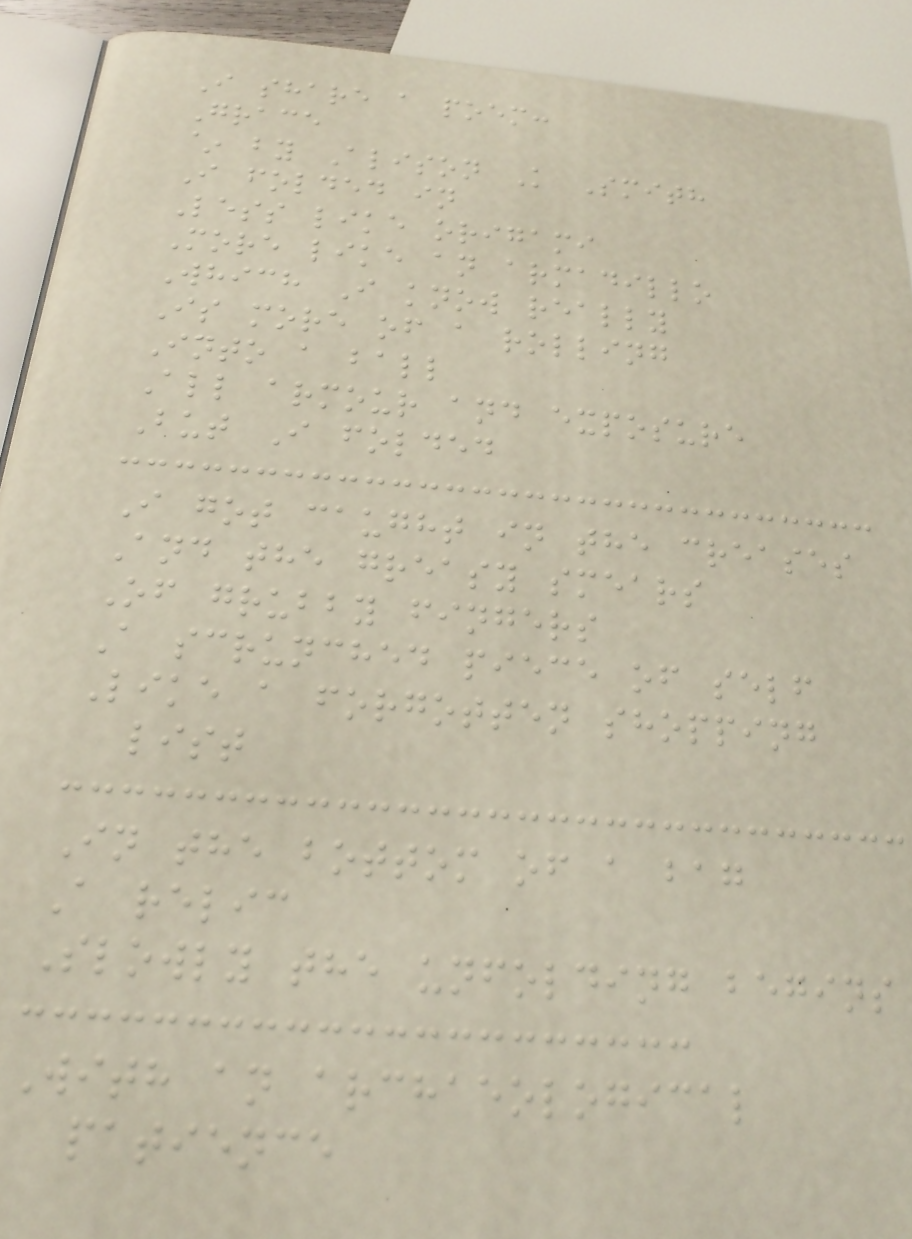I share a poem:
Grace
~ by Alison K Smith
I folded in
Less like origami
More like an armadillo
Which I know really
Is more of a rolling
Into a ball
All armour and exposure
But I folded
I got caught in the creases
And the greasy smears
Of grubby fingers
A scrunched piece of self
Like a forgotten shopping
list
In the bottom of a bag
A relic
Slowly the unfolding begins
With an archaeological
patience
